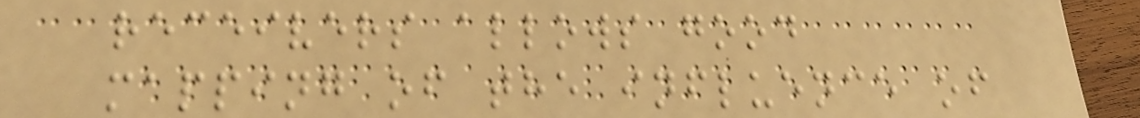receivers allows good
mapping of the influence of
